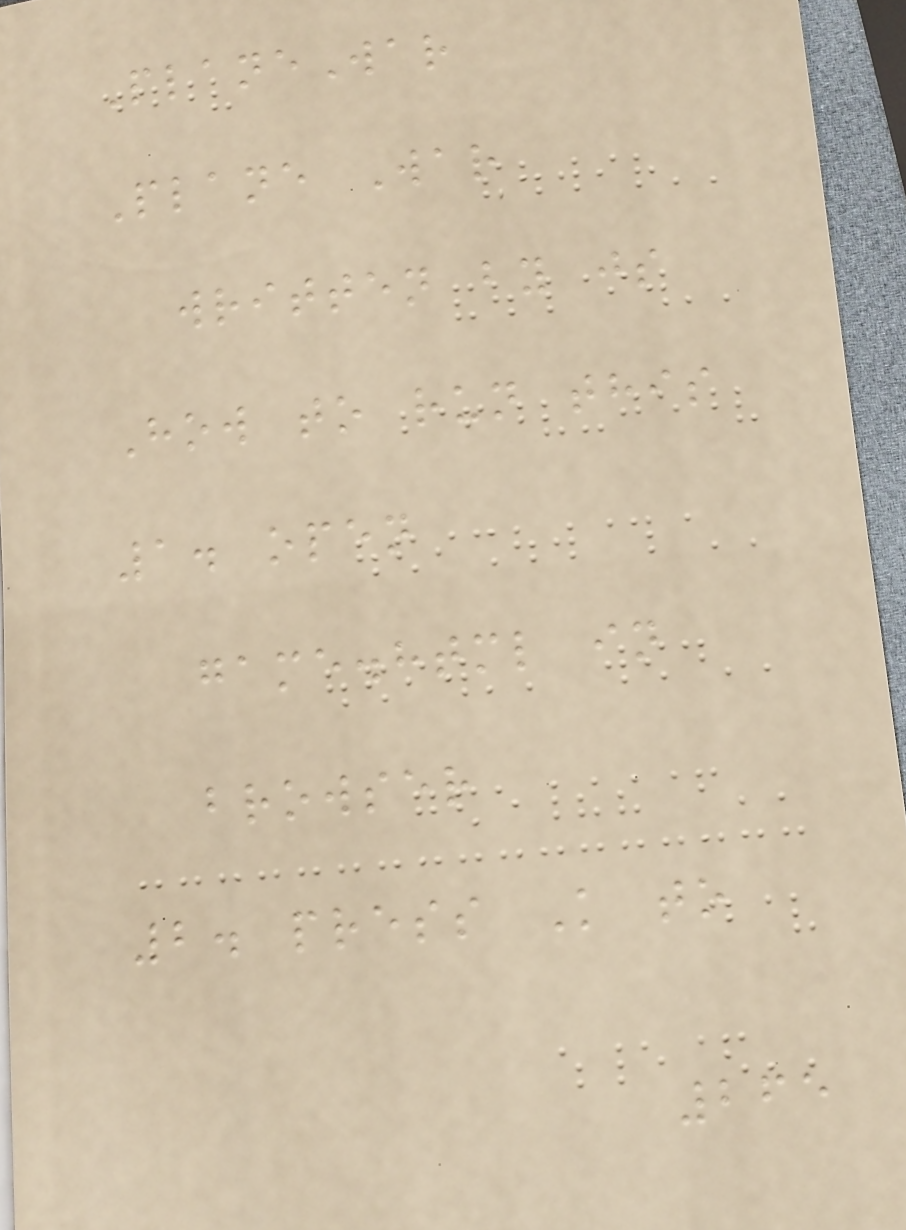PlaneWar
Plane War
written by js
How to run this
1. open
game.html in
browser
2. press K to
265
